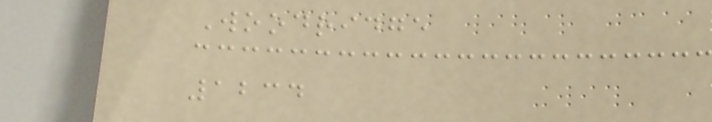Woodridge
1234
